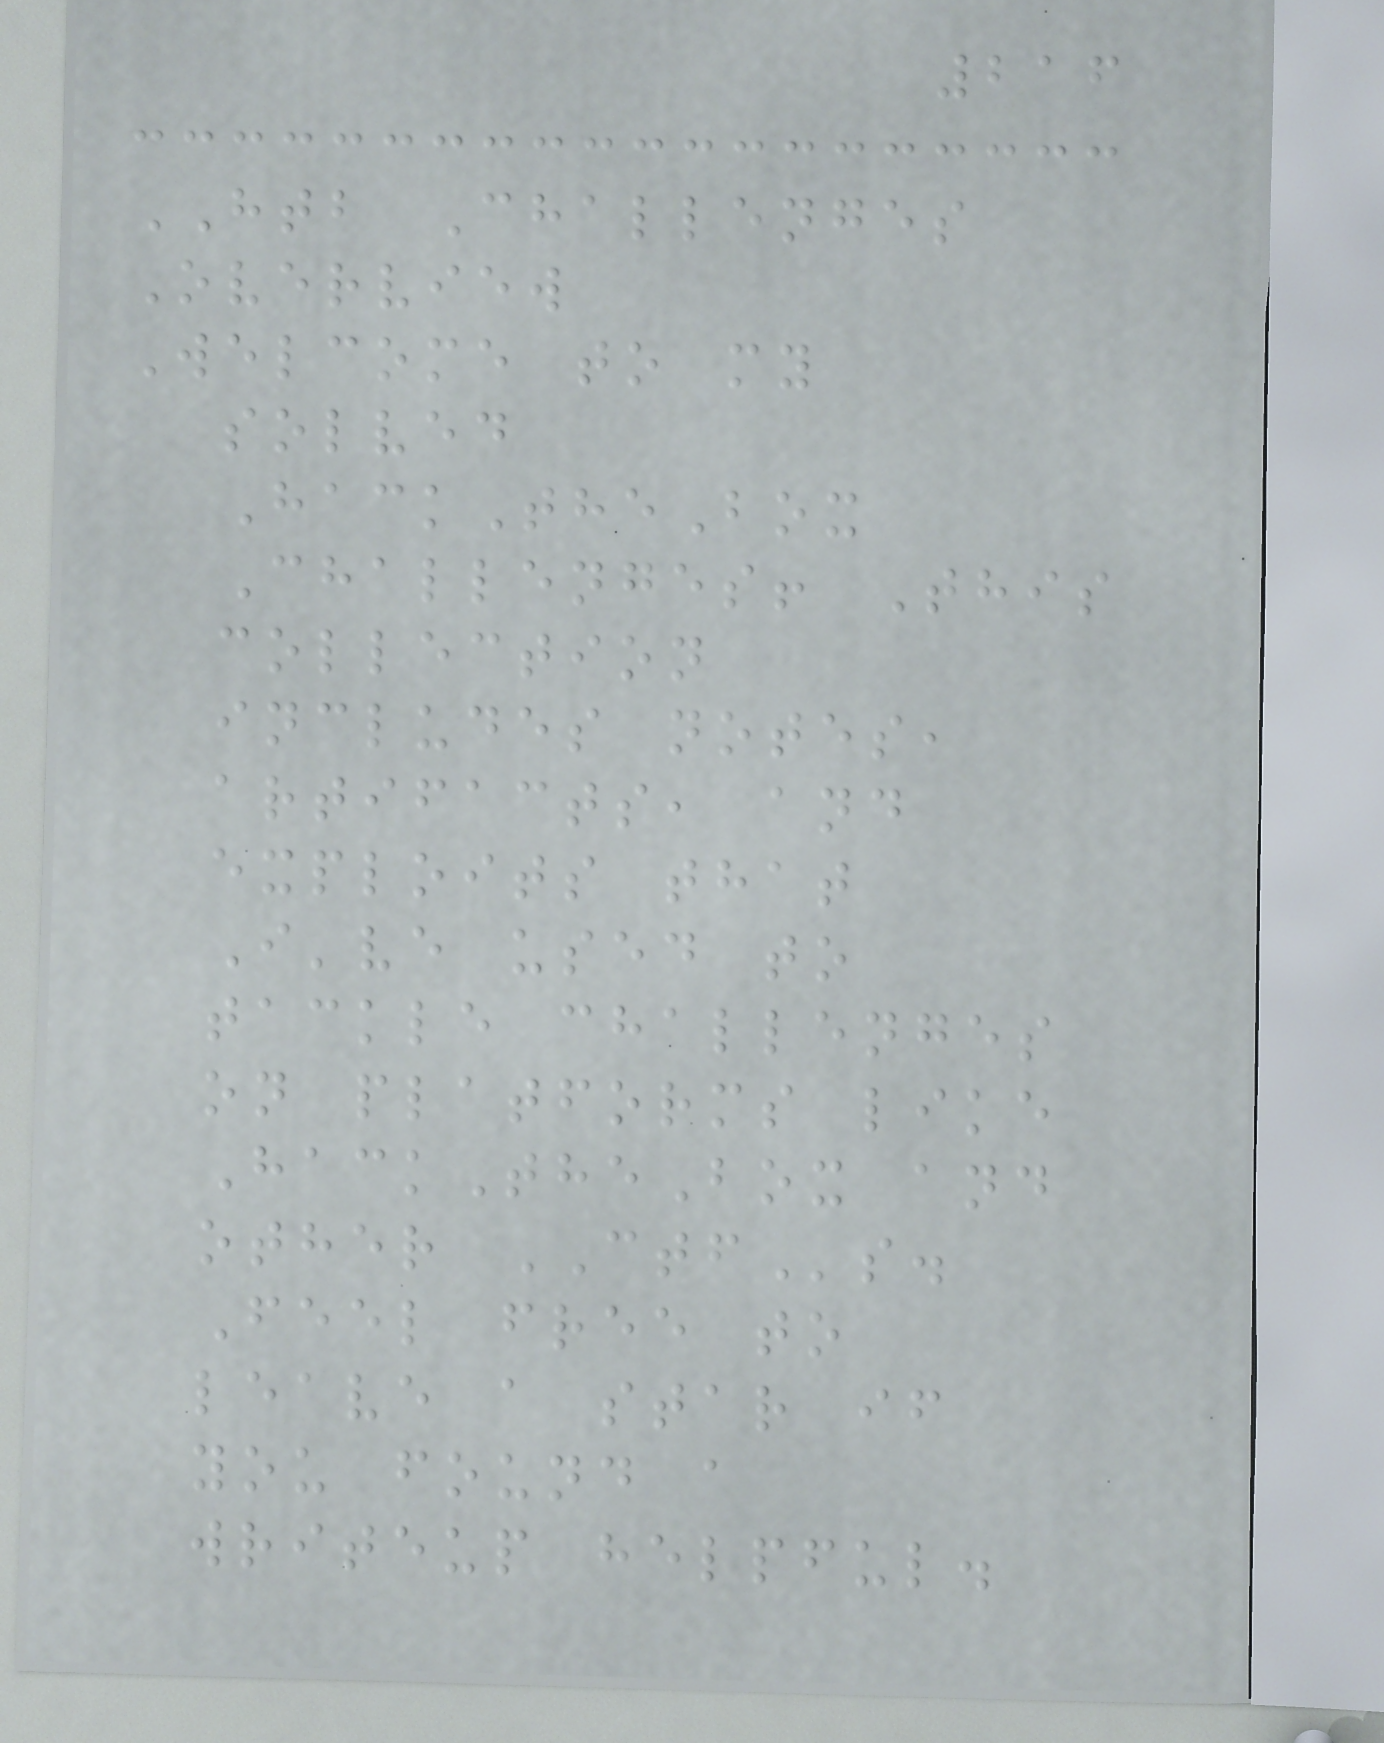216
HTB Challenges
Overview
Welcome to my
solved
HackTheBox
Challenges! This
collection
includes notes,
artifacts, and
exploits that
I've used to
tackle challenges
on platforms like
HackTheBox and
other CTFs.
Feel free to
leave a star if
you found a
writeup helpful.
